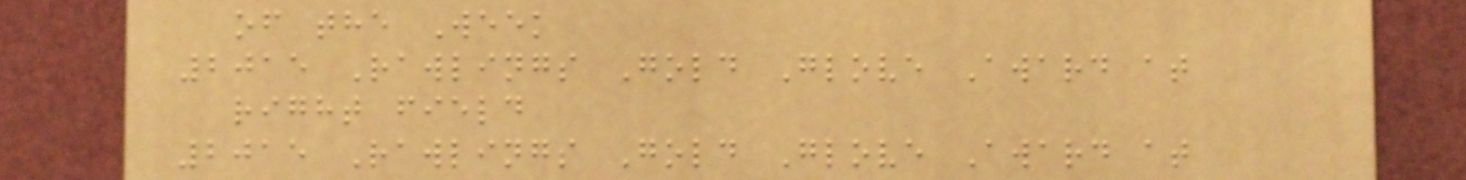of the Week
2015 Rawlings Gold Glove Award at
right field
2015 Rawlings Gold Glove Award at
